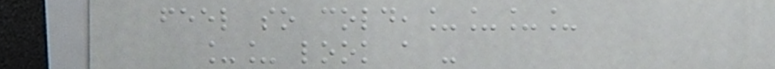feel so cold,____
__ look a -
